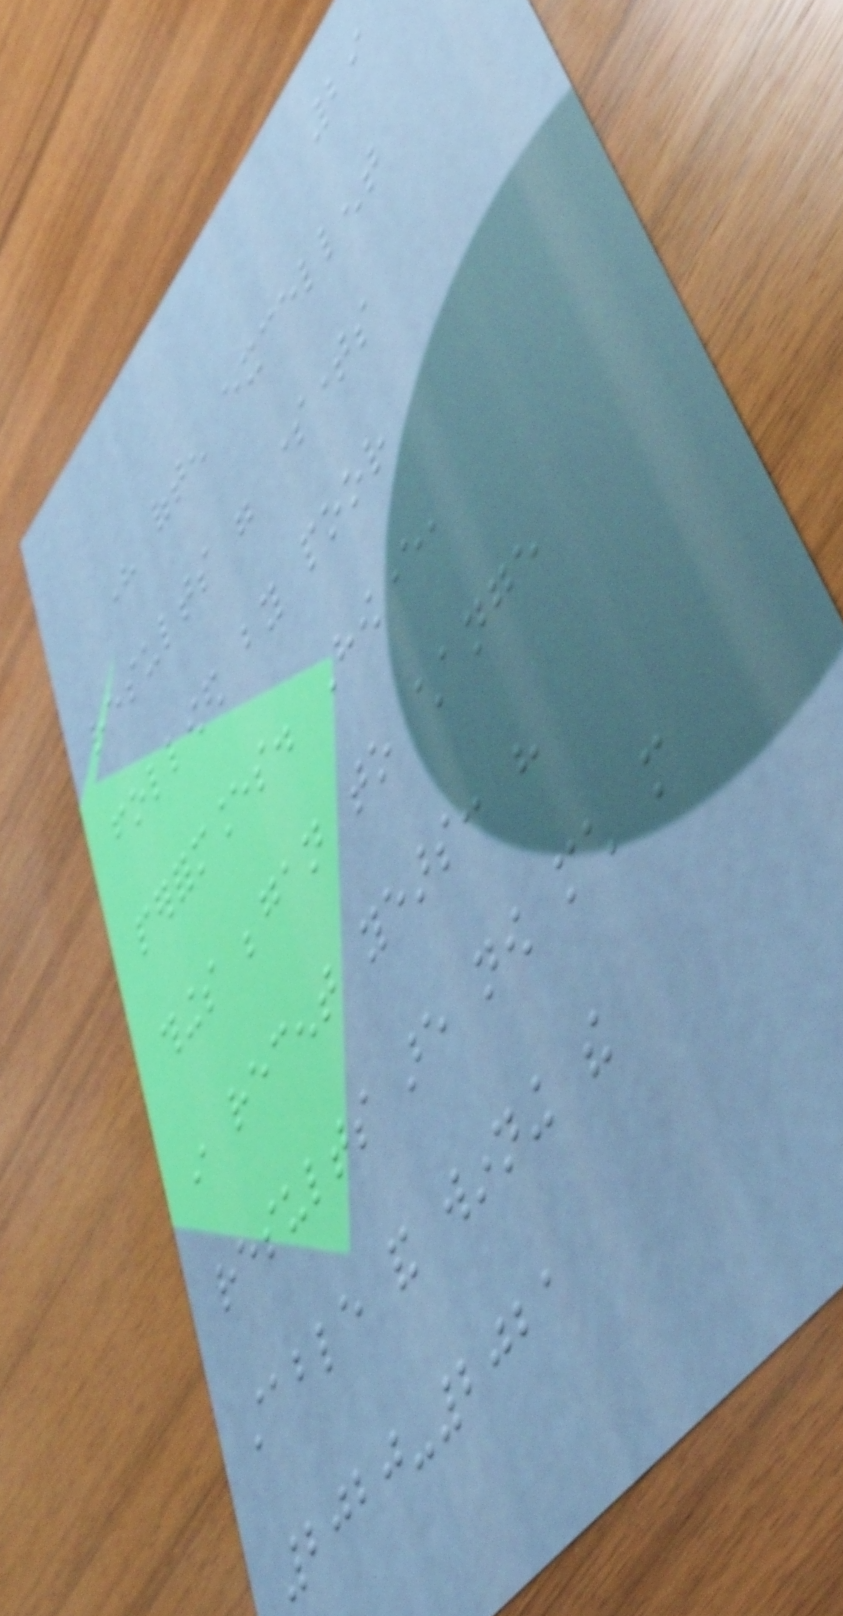29
His often excellent
results were sometimes
followed by poor
performances. However,
things began to change
in recent years: his
results are now much more
stable and winning the
2020-2021
